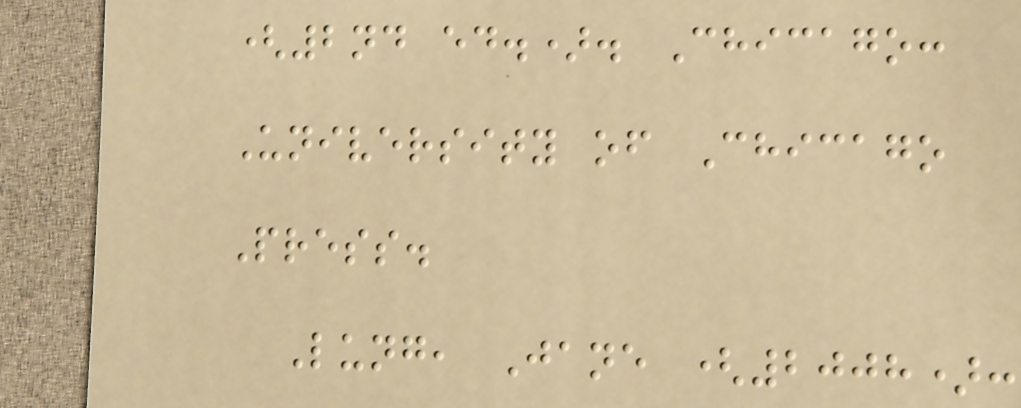(2nd ed.). Chicago:
University of Chicago
Press.
Lung, Jane (2008):
